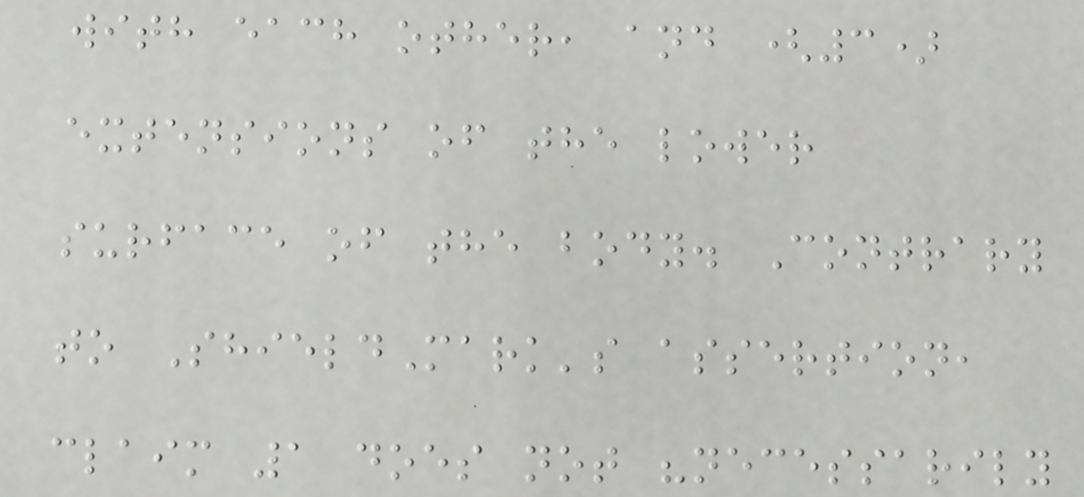with each other, and (3)
extensions of the lower
surface of the body. Contrary
to ShieldMark's assertion,
claim 1 does not "necessarily
